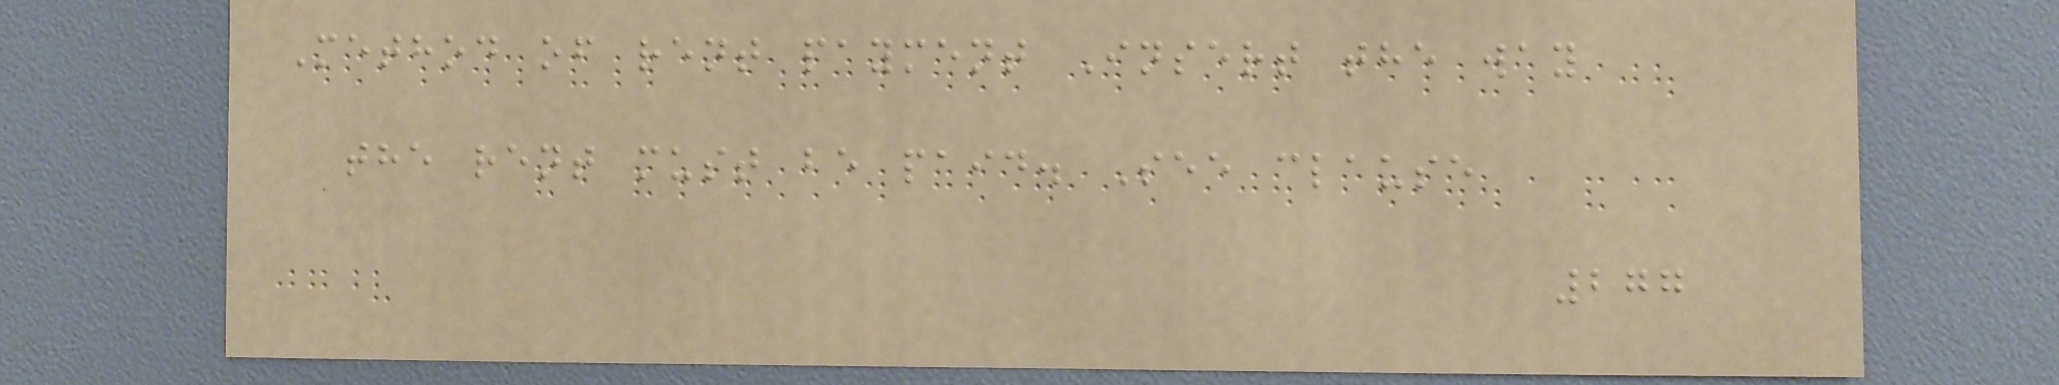Method of rent payment Insert the way
the rent must be paid. See clause
277
